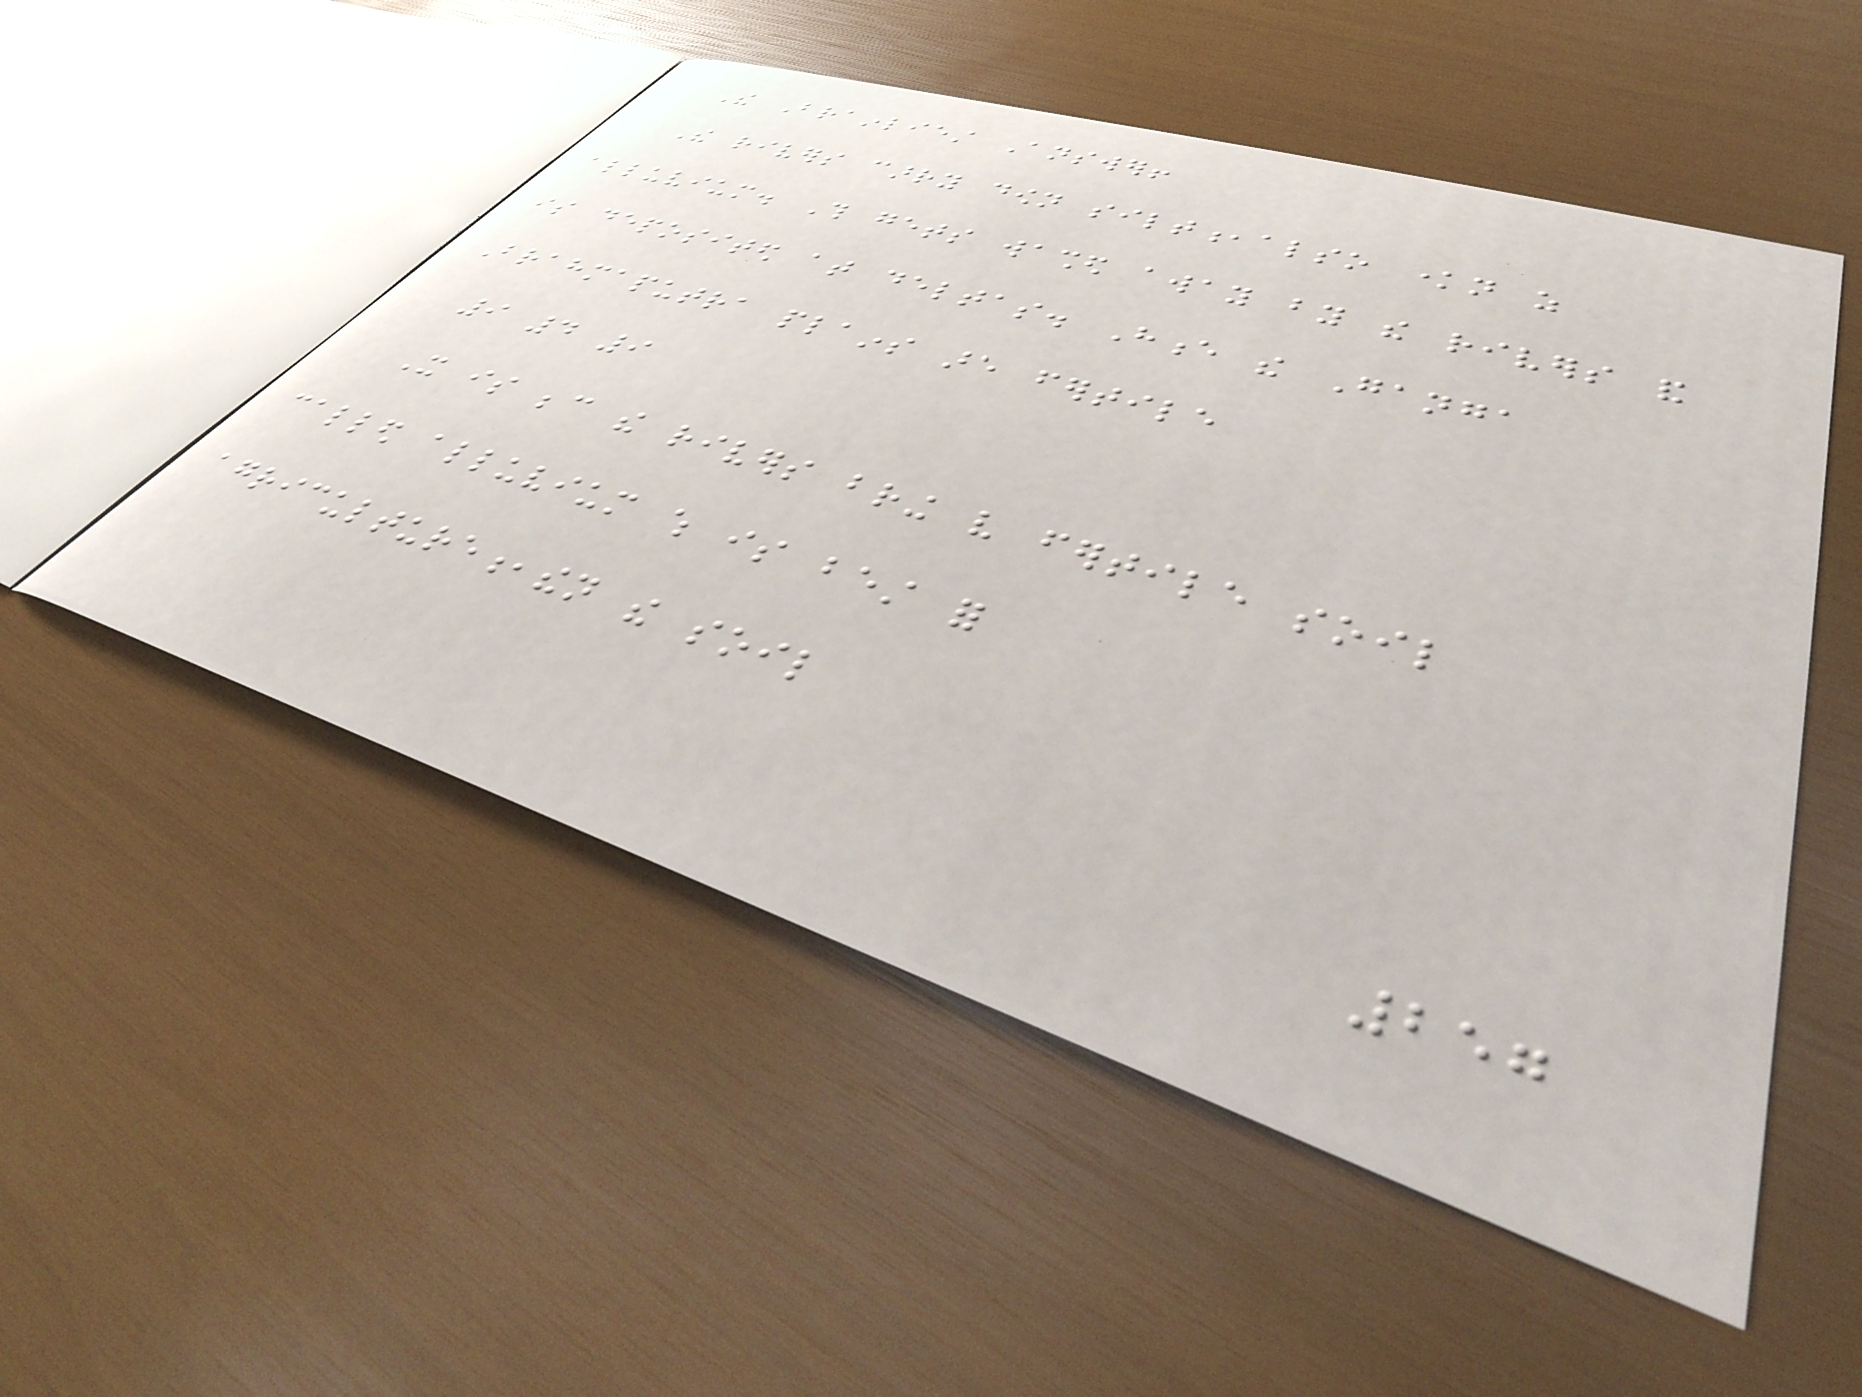The Brainliest Answer!
The rivers carry down silt,also known as
alluvium. This gets washed away by the rivers and
is deposited at deltas. Hence the Ganga
Brahmaputra plains are fertile
9 4 9
It is because the rivers bring very fertile soil
called alluvium which is best for
agriculture,then the soil
257
